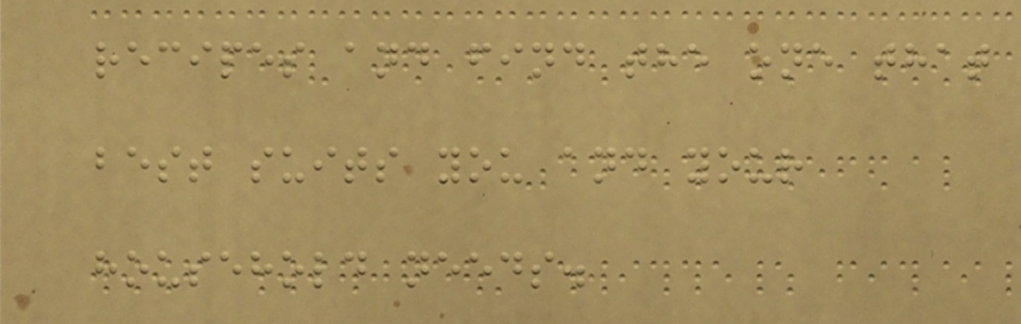recipes and find the one that
best suits you and your
household needs.
